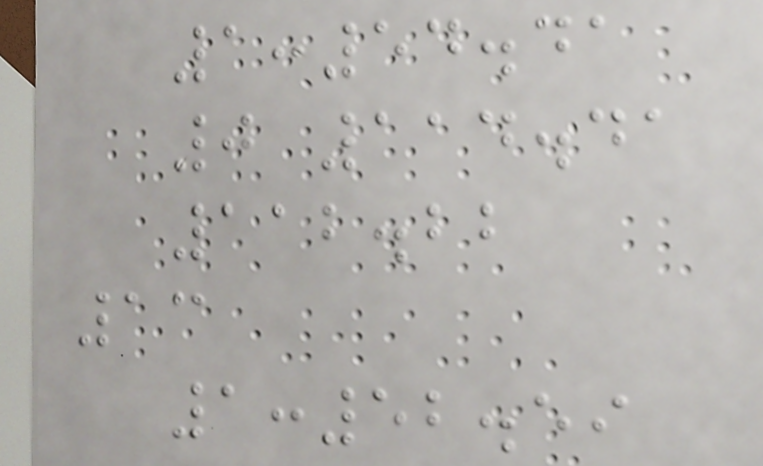1:54.41
0 114.41
112.22
13
1:52.59
